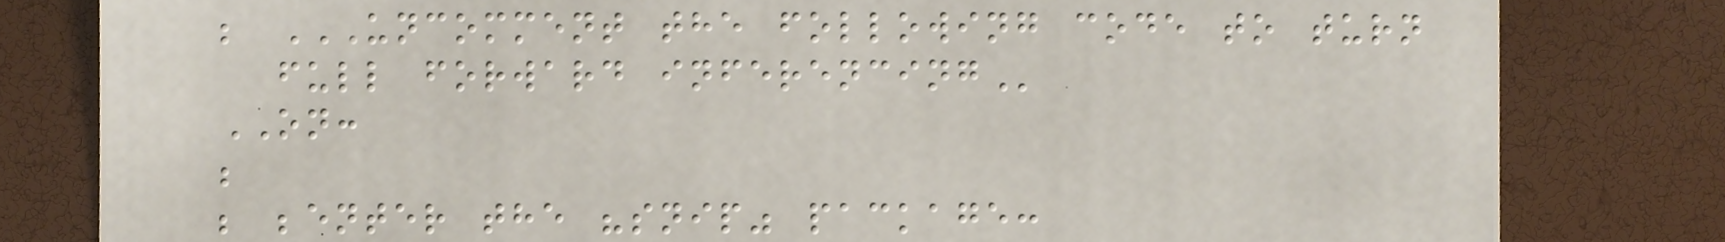; UNCOMMENT THE FOLLOWING CODE TO TURN
FULL FORWARD INFERENCING
ON:
;
; ;enter the "snip" package:
